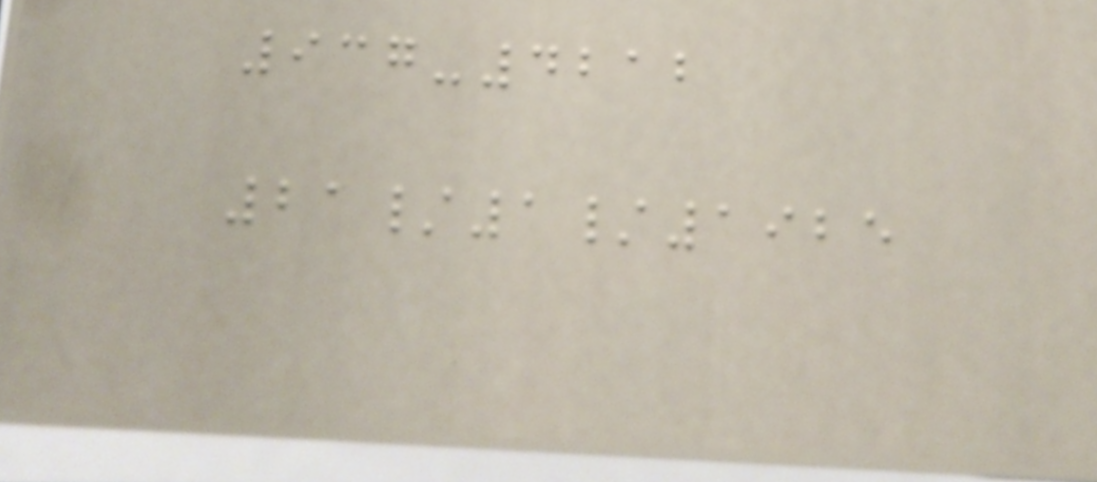937-4212
21/1/1925
